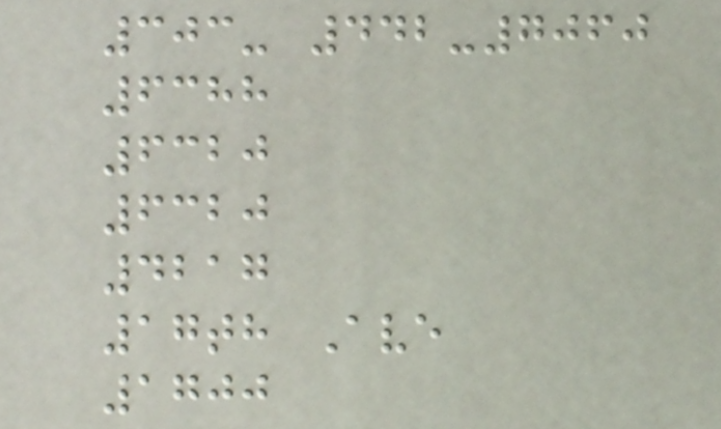303- 442-7060
6388
6320
6320
4217
17th Ave
1700
